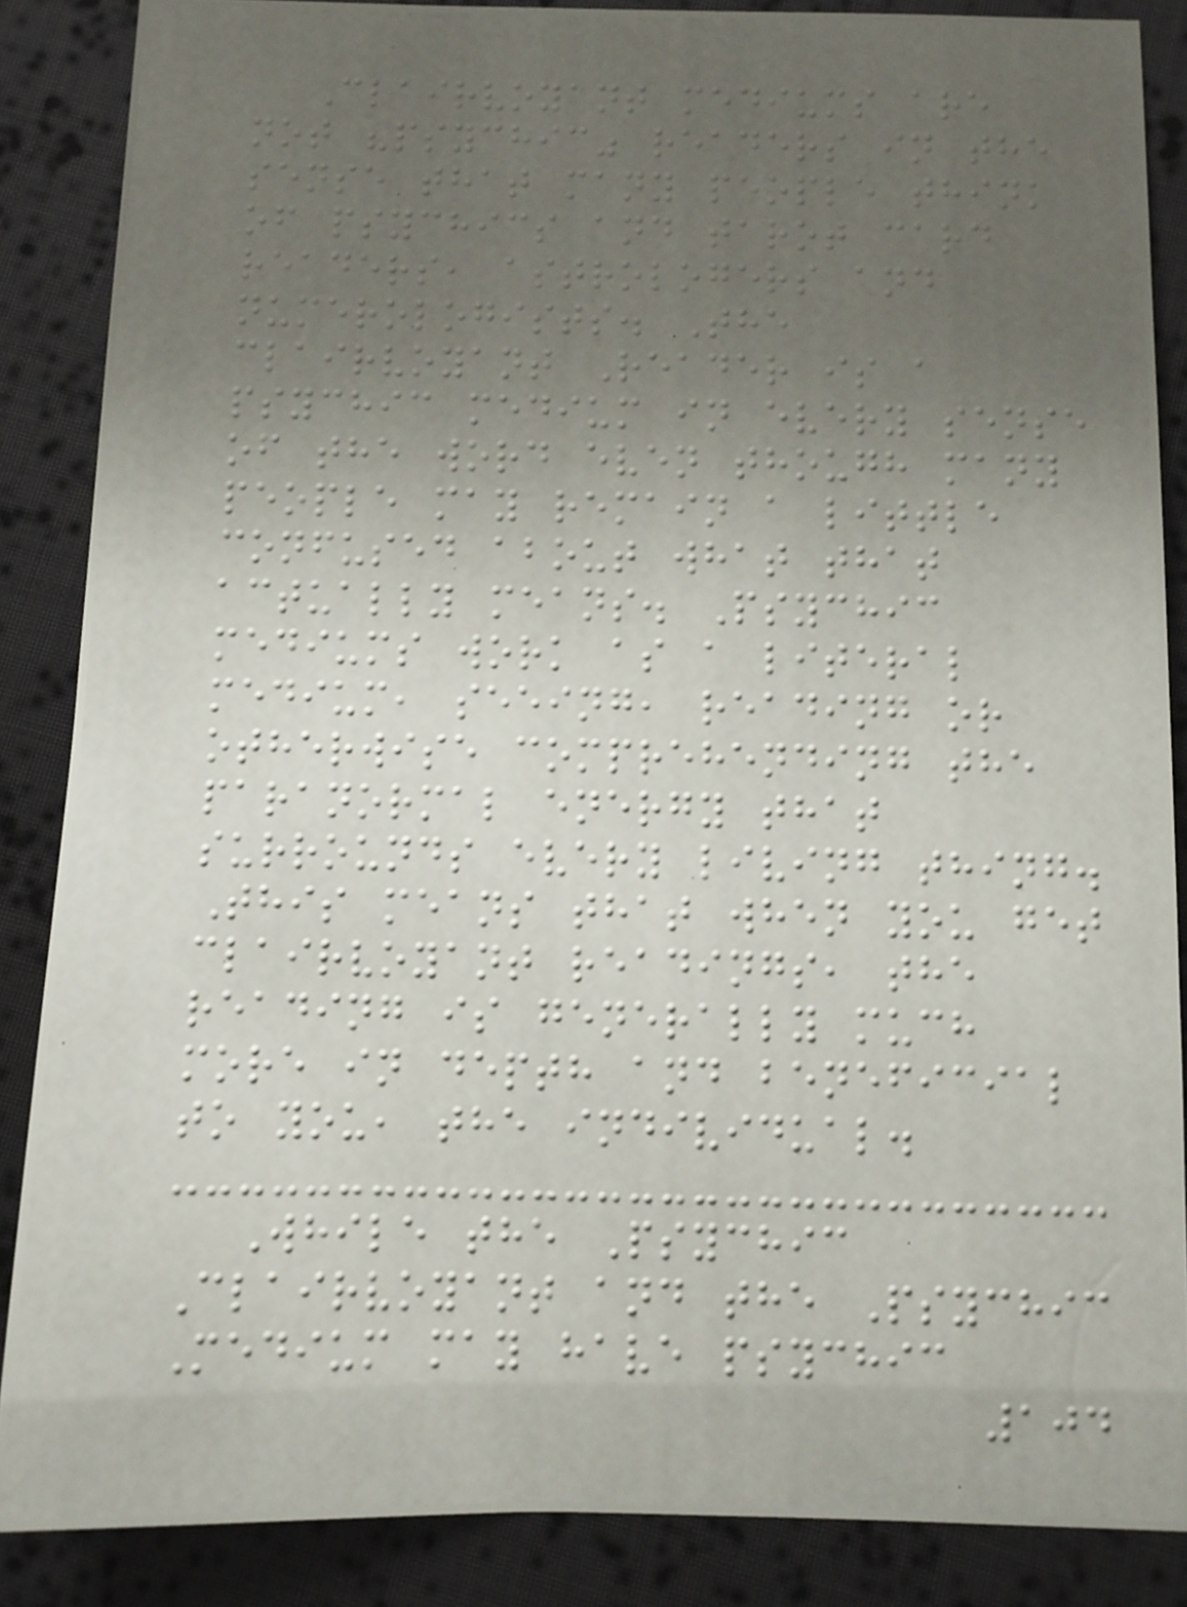Clairvoyant mediums are
not "psychic" readers in the
sense that many people think
of psychics and tarot card
readers, astrologers and
numerologists. The
clairvoyant Reader is a
psychic medium in every sense
of the word even though many
people may remain a little
confused about what that
actually means. Psychic
mediums work as a literal
medium, seeing, reading or
otherwise comprehending the
paranormal energy that
surrounds every living thing.
This means that when you get
clairvoyant readings, the
reading is generally much
more in depth and beneficial
to you, the individual.
While the Psychic
Clairvoyant and the Psychic
Medium may have psychic
104
